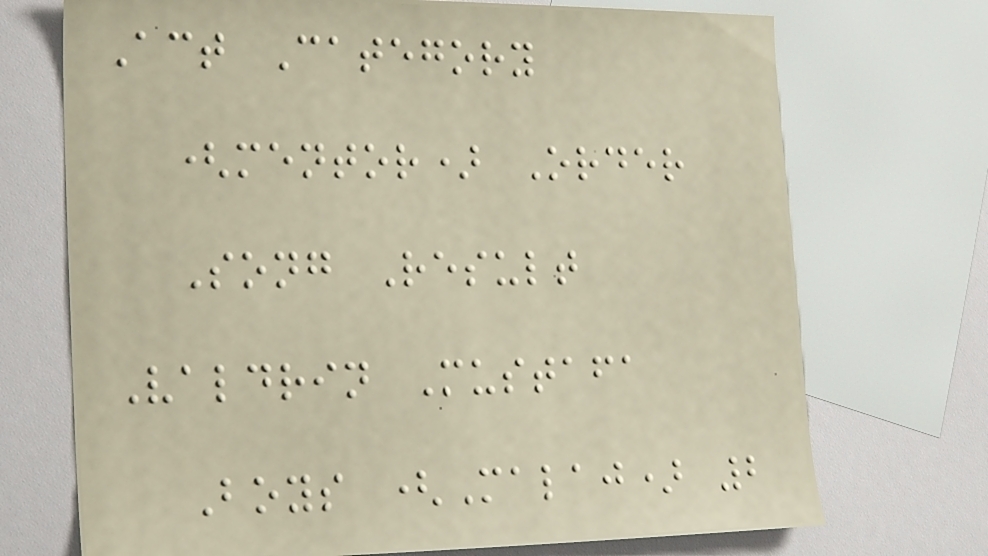Act Category
(mentor) Order
Song Result
Valdrin Mustafa
Boys (Malaj) 2
